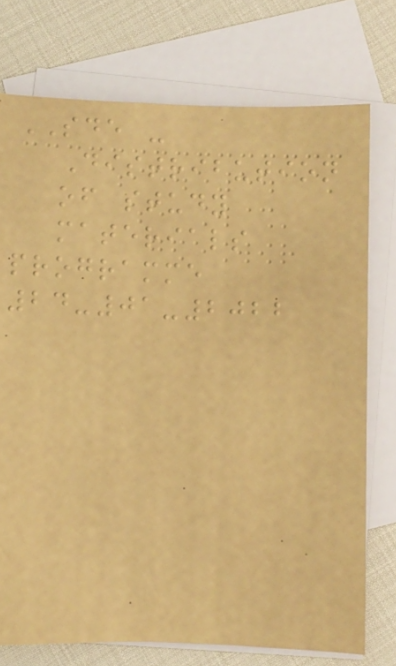SDE -
Distribution
of study
materials
programme
24-01-2022
